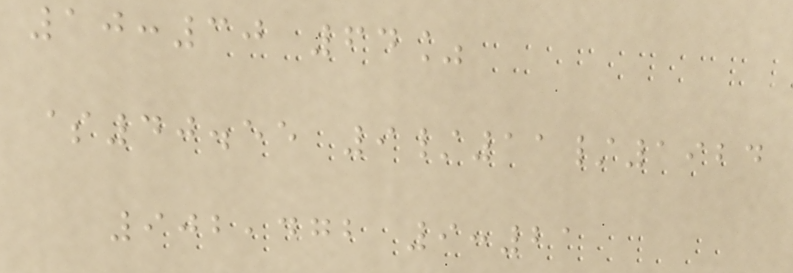10:30 64%
$40.55 9/11/1924
902,472 9:21
